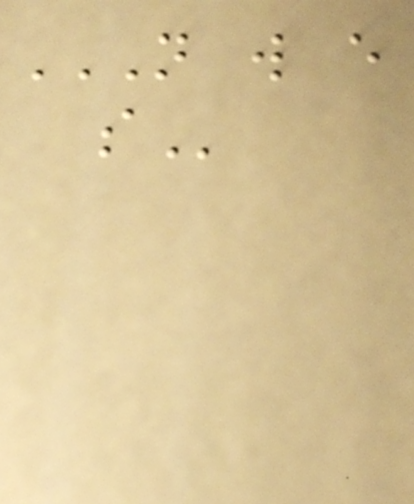N W E
S
